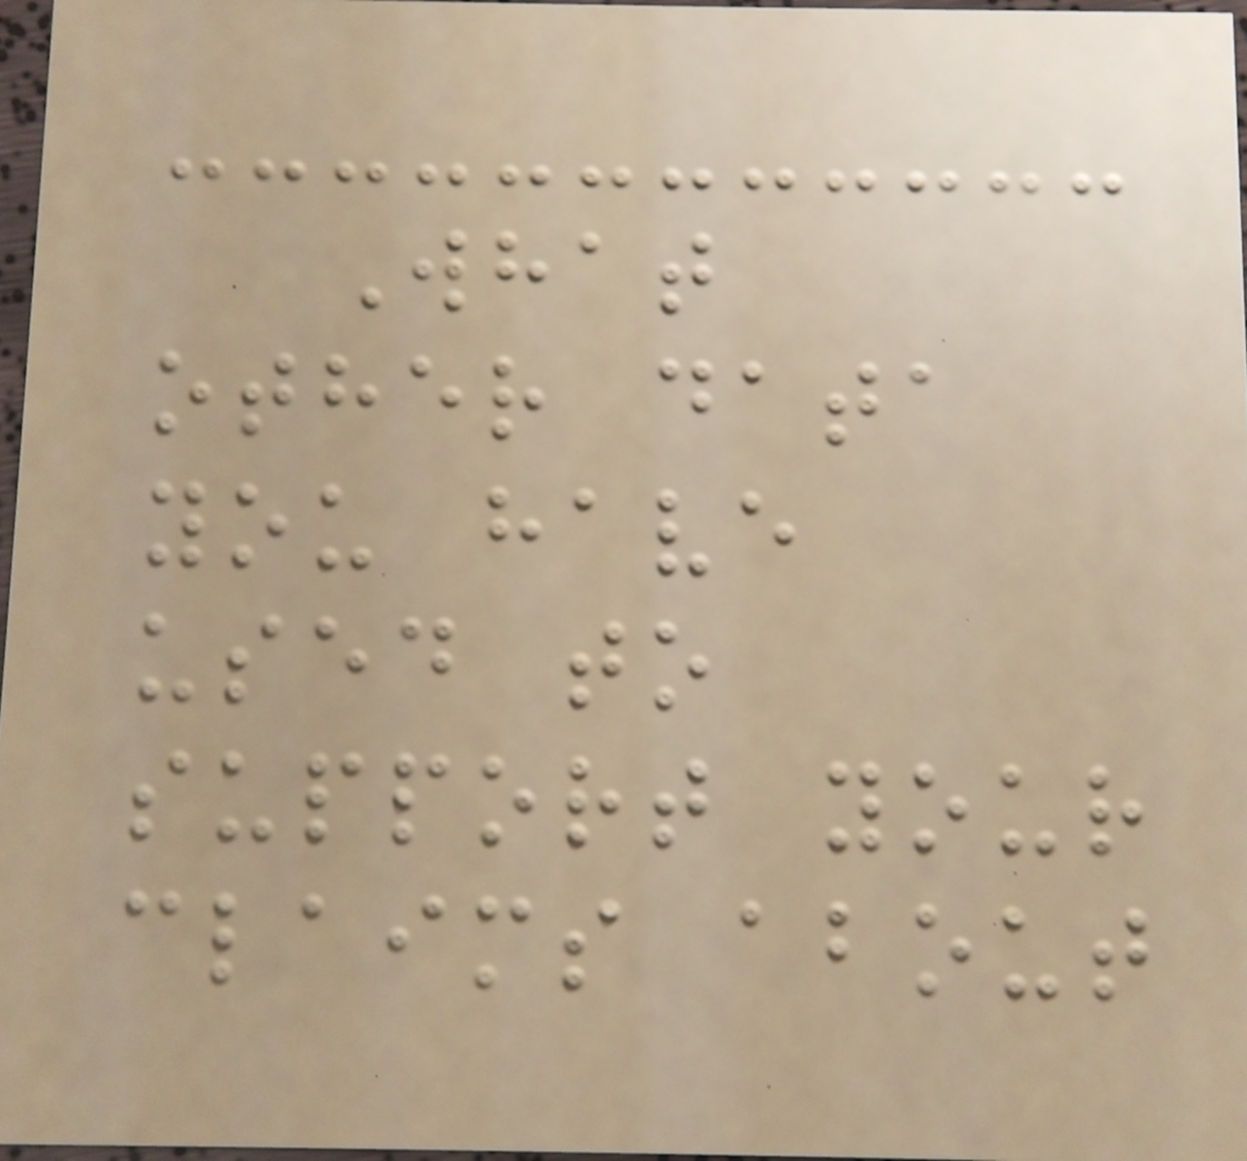What
other data
you have
used to
support your
claims about
